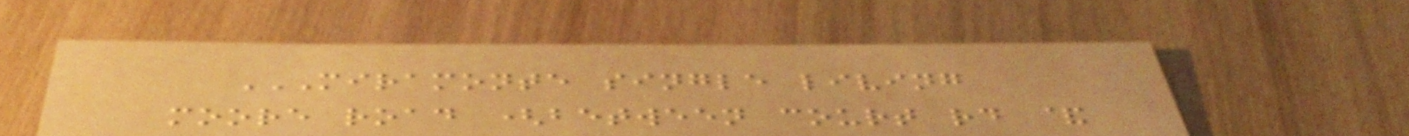MIRAMONTE SINGLE LIVING
MOORE ROAD (BETWEEN COURT RD &
